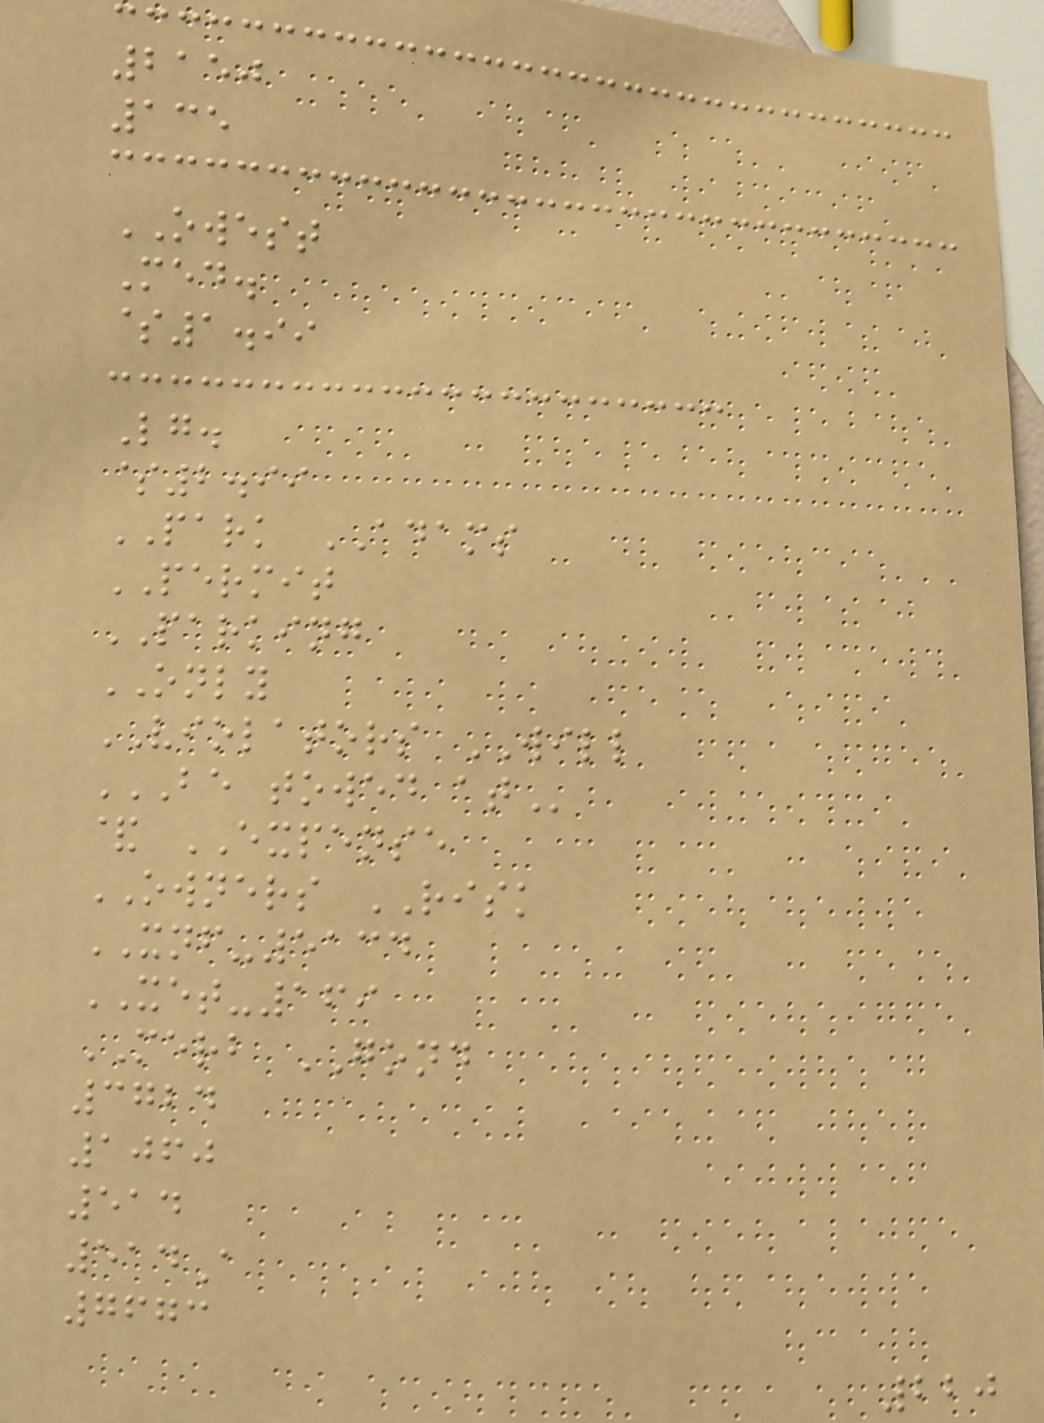2150
135
OWEST
Med.
$1.99
Lg.
$2.99
PARK ADAMS
PERMIT
PARKING
ONLY
VIOLATORS WILL
BE TOWED AT
& EXPENSE
OWNERS RISK
XNF-5134
XET-169
MERB GOND
3724
1060
514
514A
7673
220
